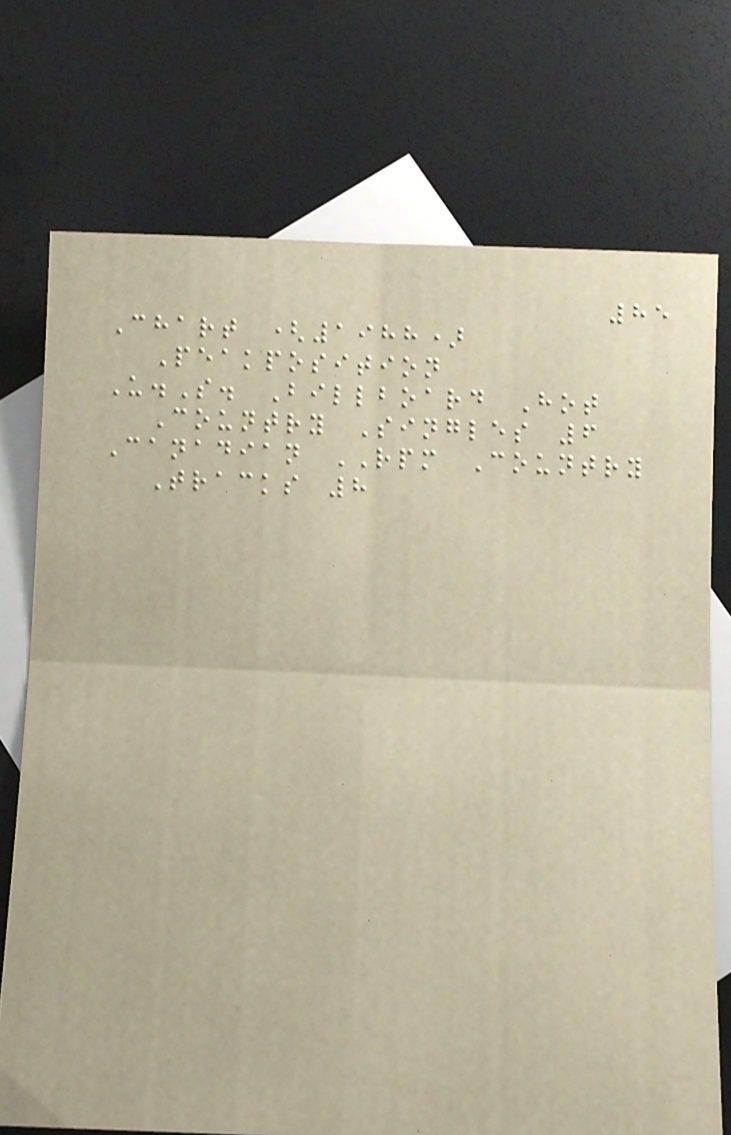85
Chart (1988)
Peakposition
U.S. Billboard Hot
Country Singles 6
Canadian RPM Country
Tracks 8
